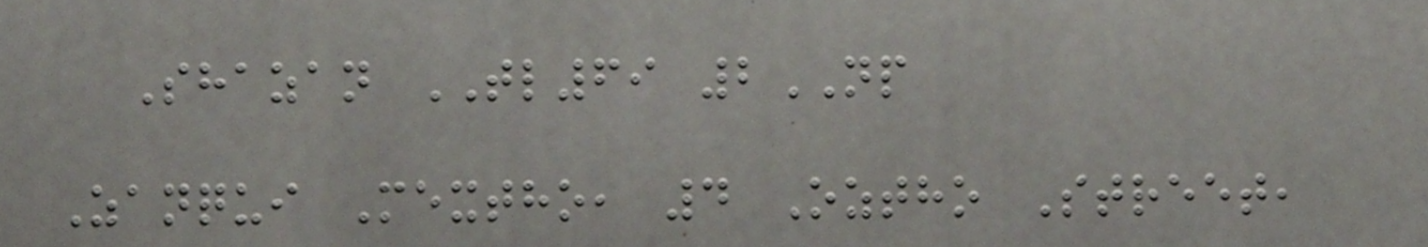Shazan TL69 2NP
Zanqui Mextho, 4 Oztho Street,
